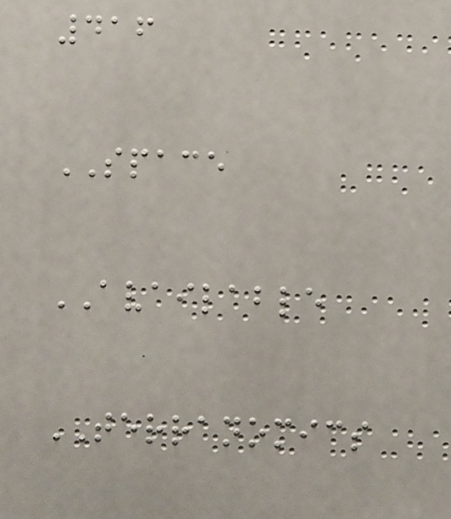416
SPACE
AVAILABLE
TERRANOMICS
